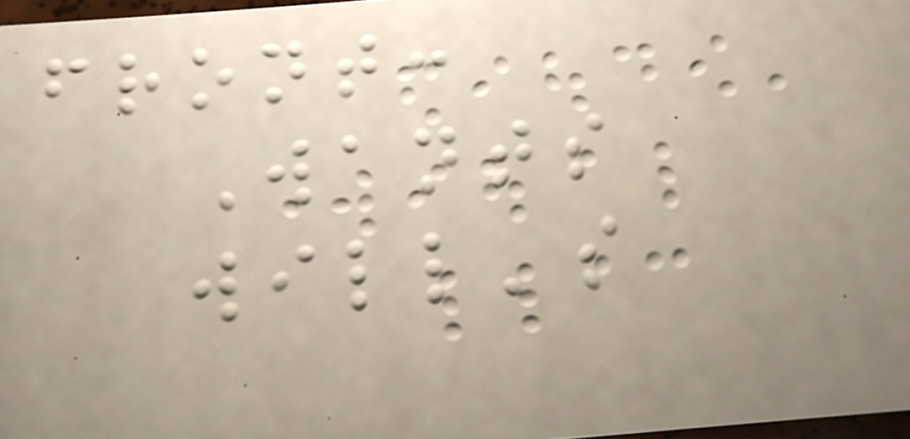front:
Wants
will's
